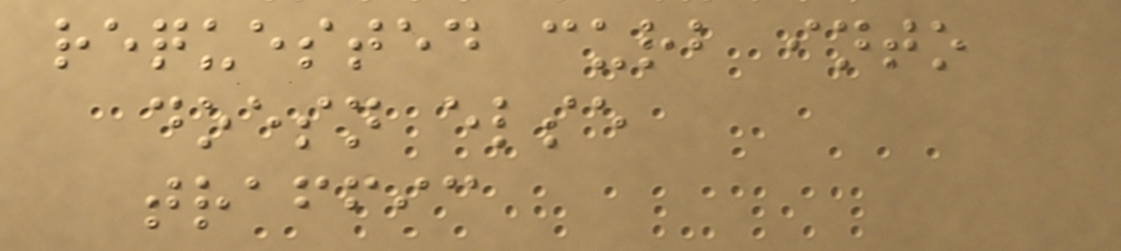requested curb into
doesn else
traffic
